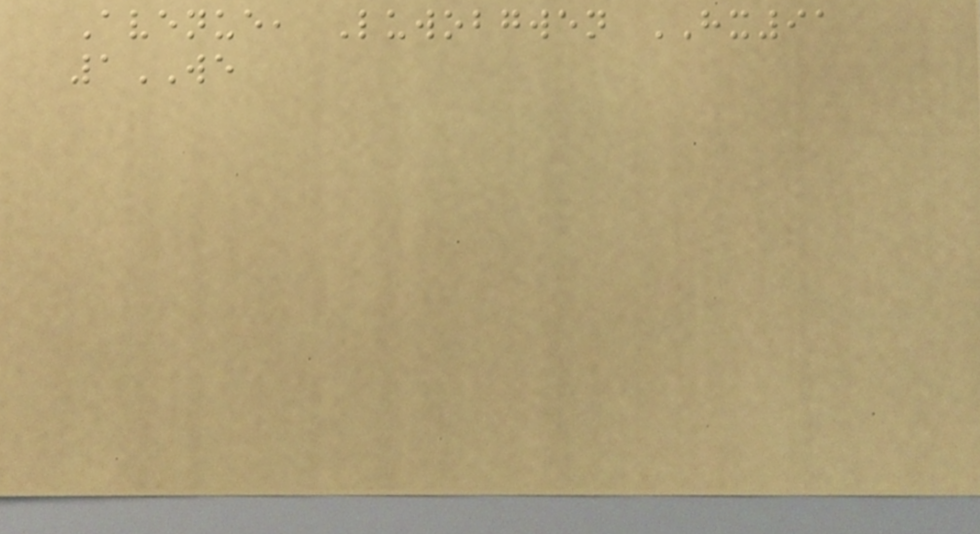Avenue, Luwobgwen HX91
1WE
